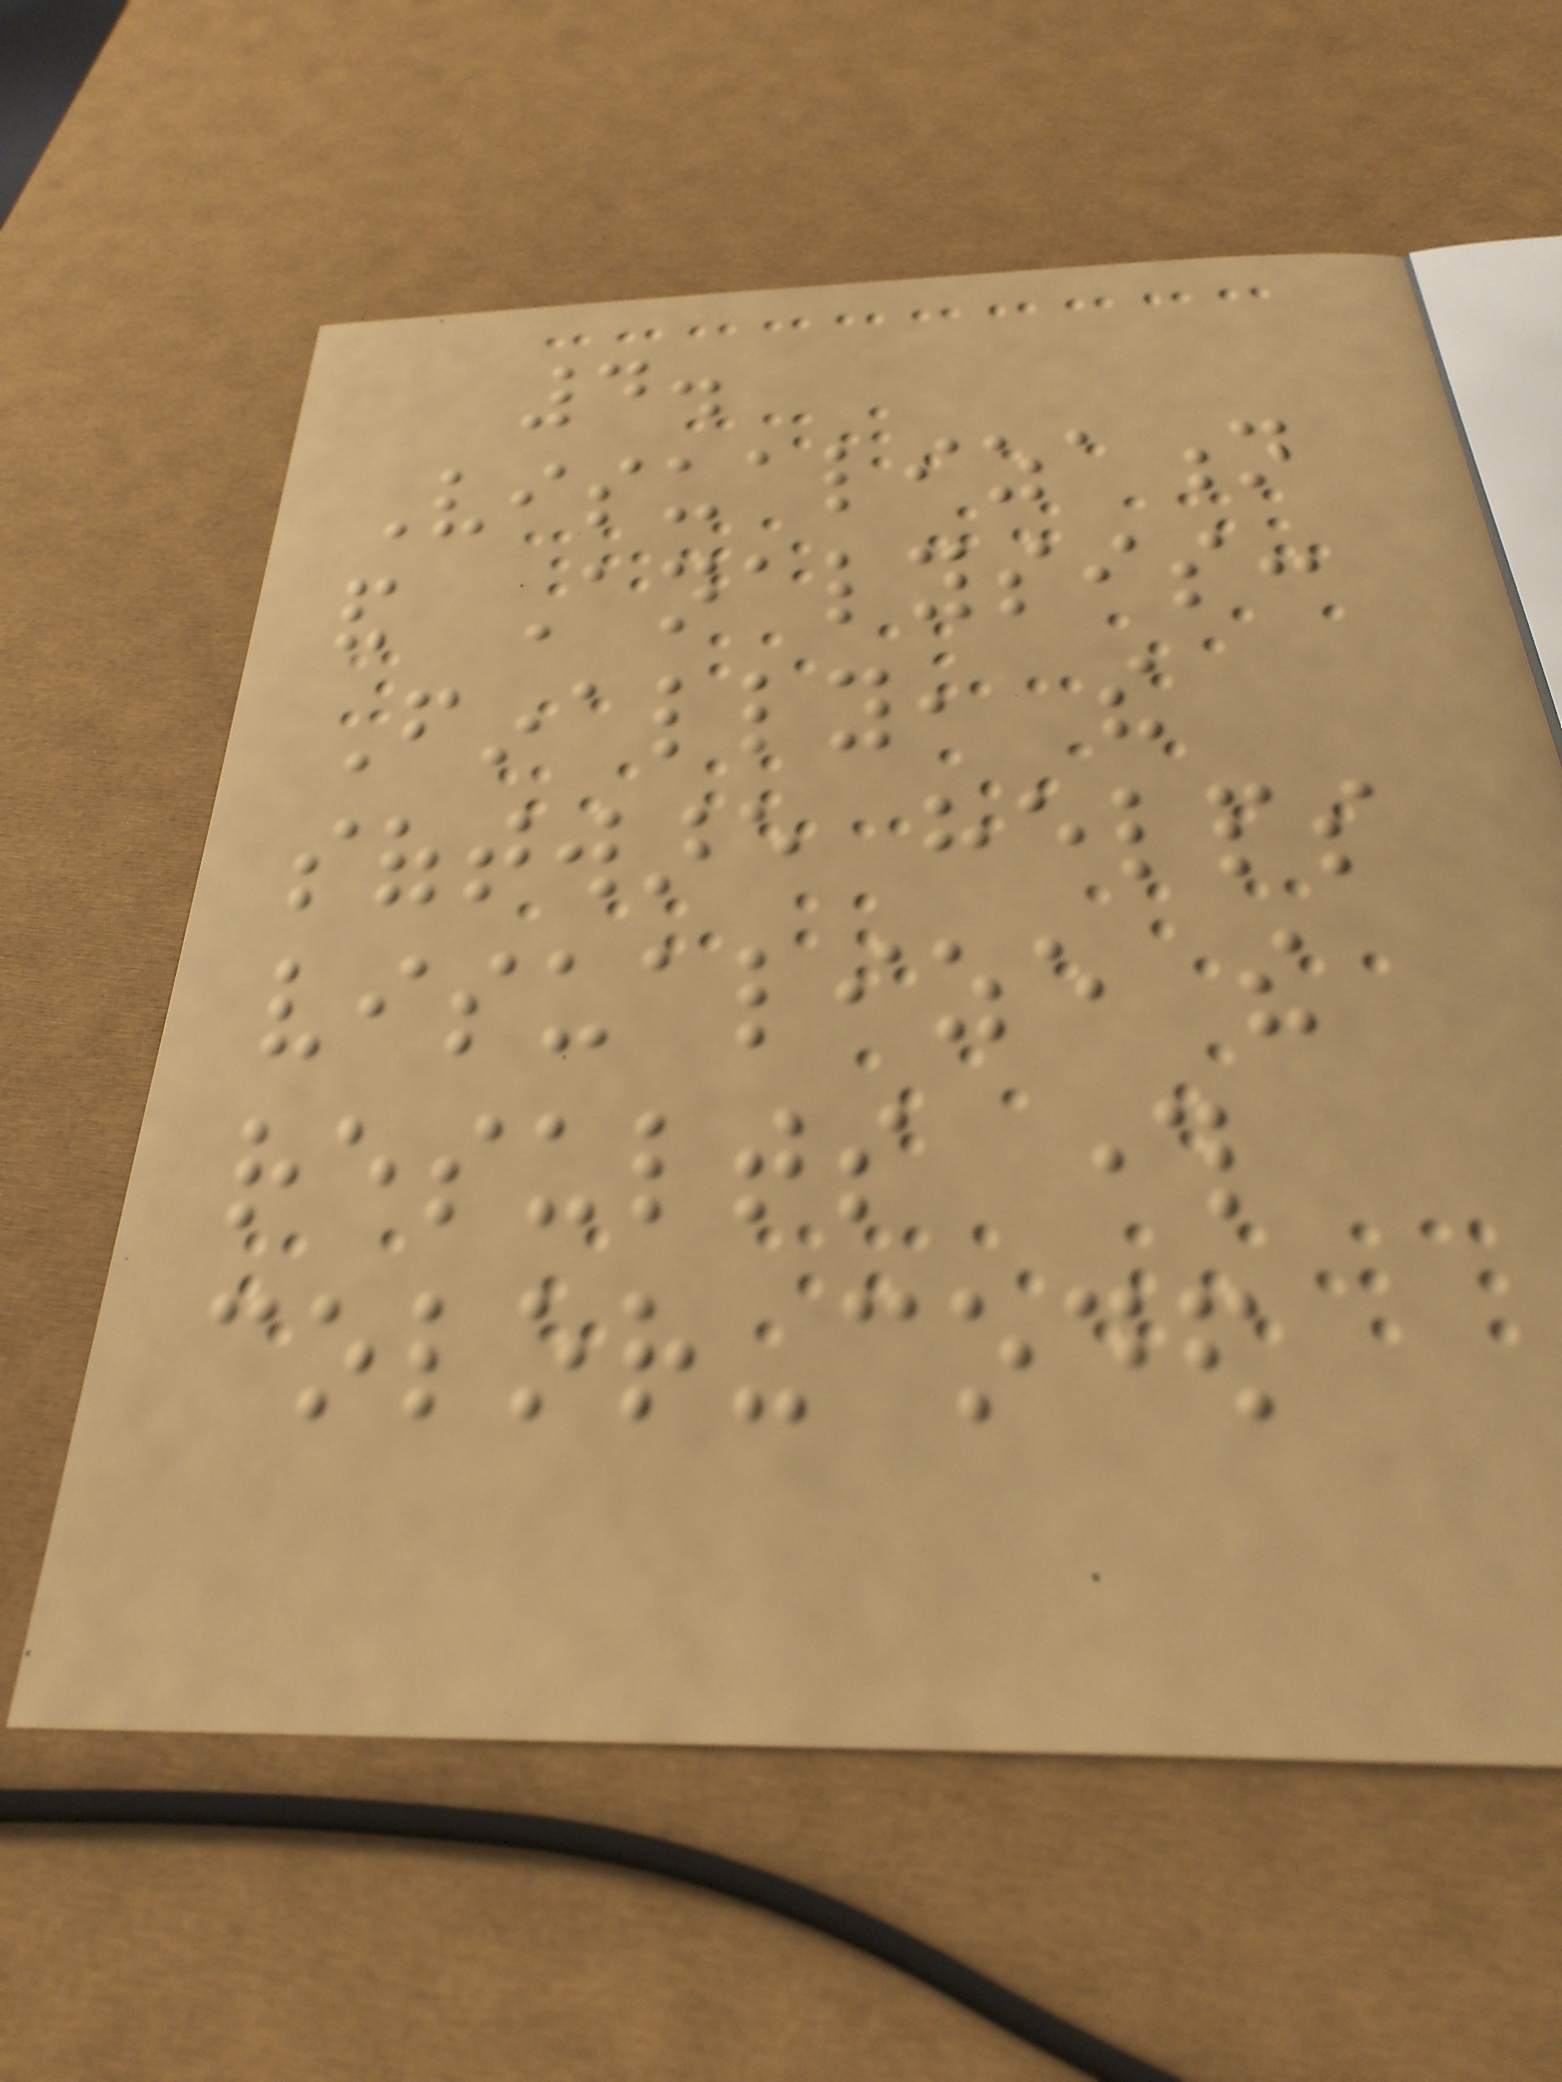4.
Visualization
and Analysis:
Finally, the
software helps
visualize the
results through
color-coded
